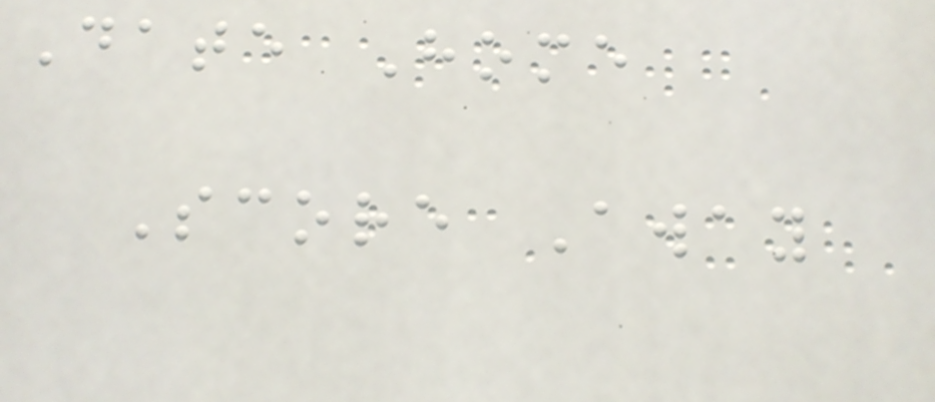Date Home
Score Away
